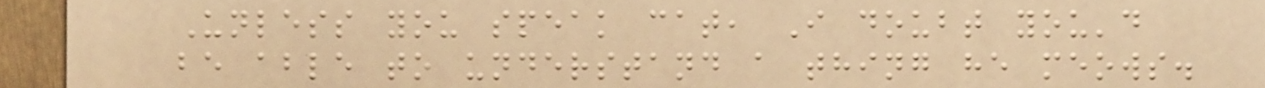Unless you speak cat, I doubt you'd
be able to understand a thing he meows.
